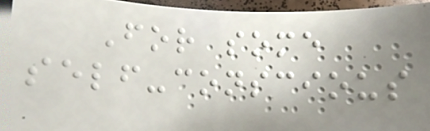For some
self-conscious
